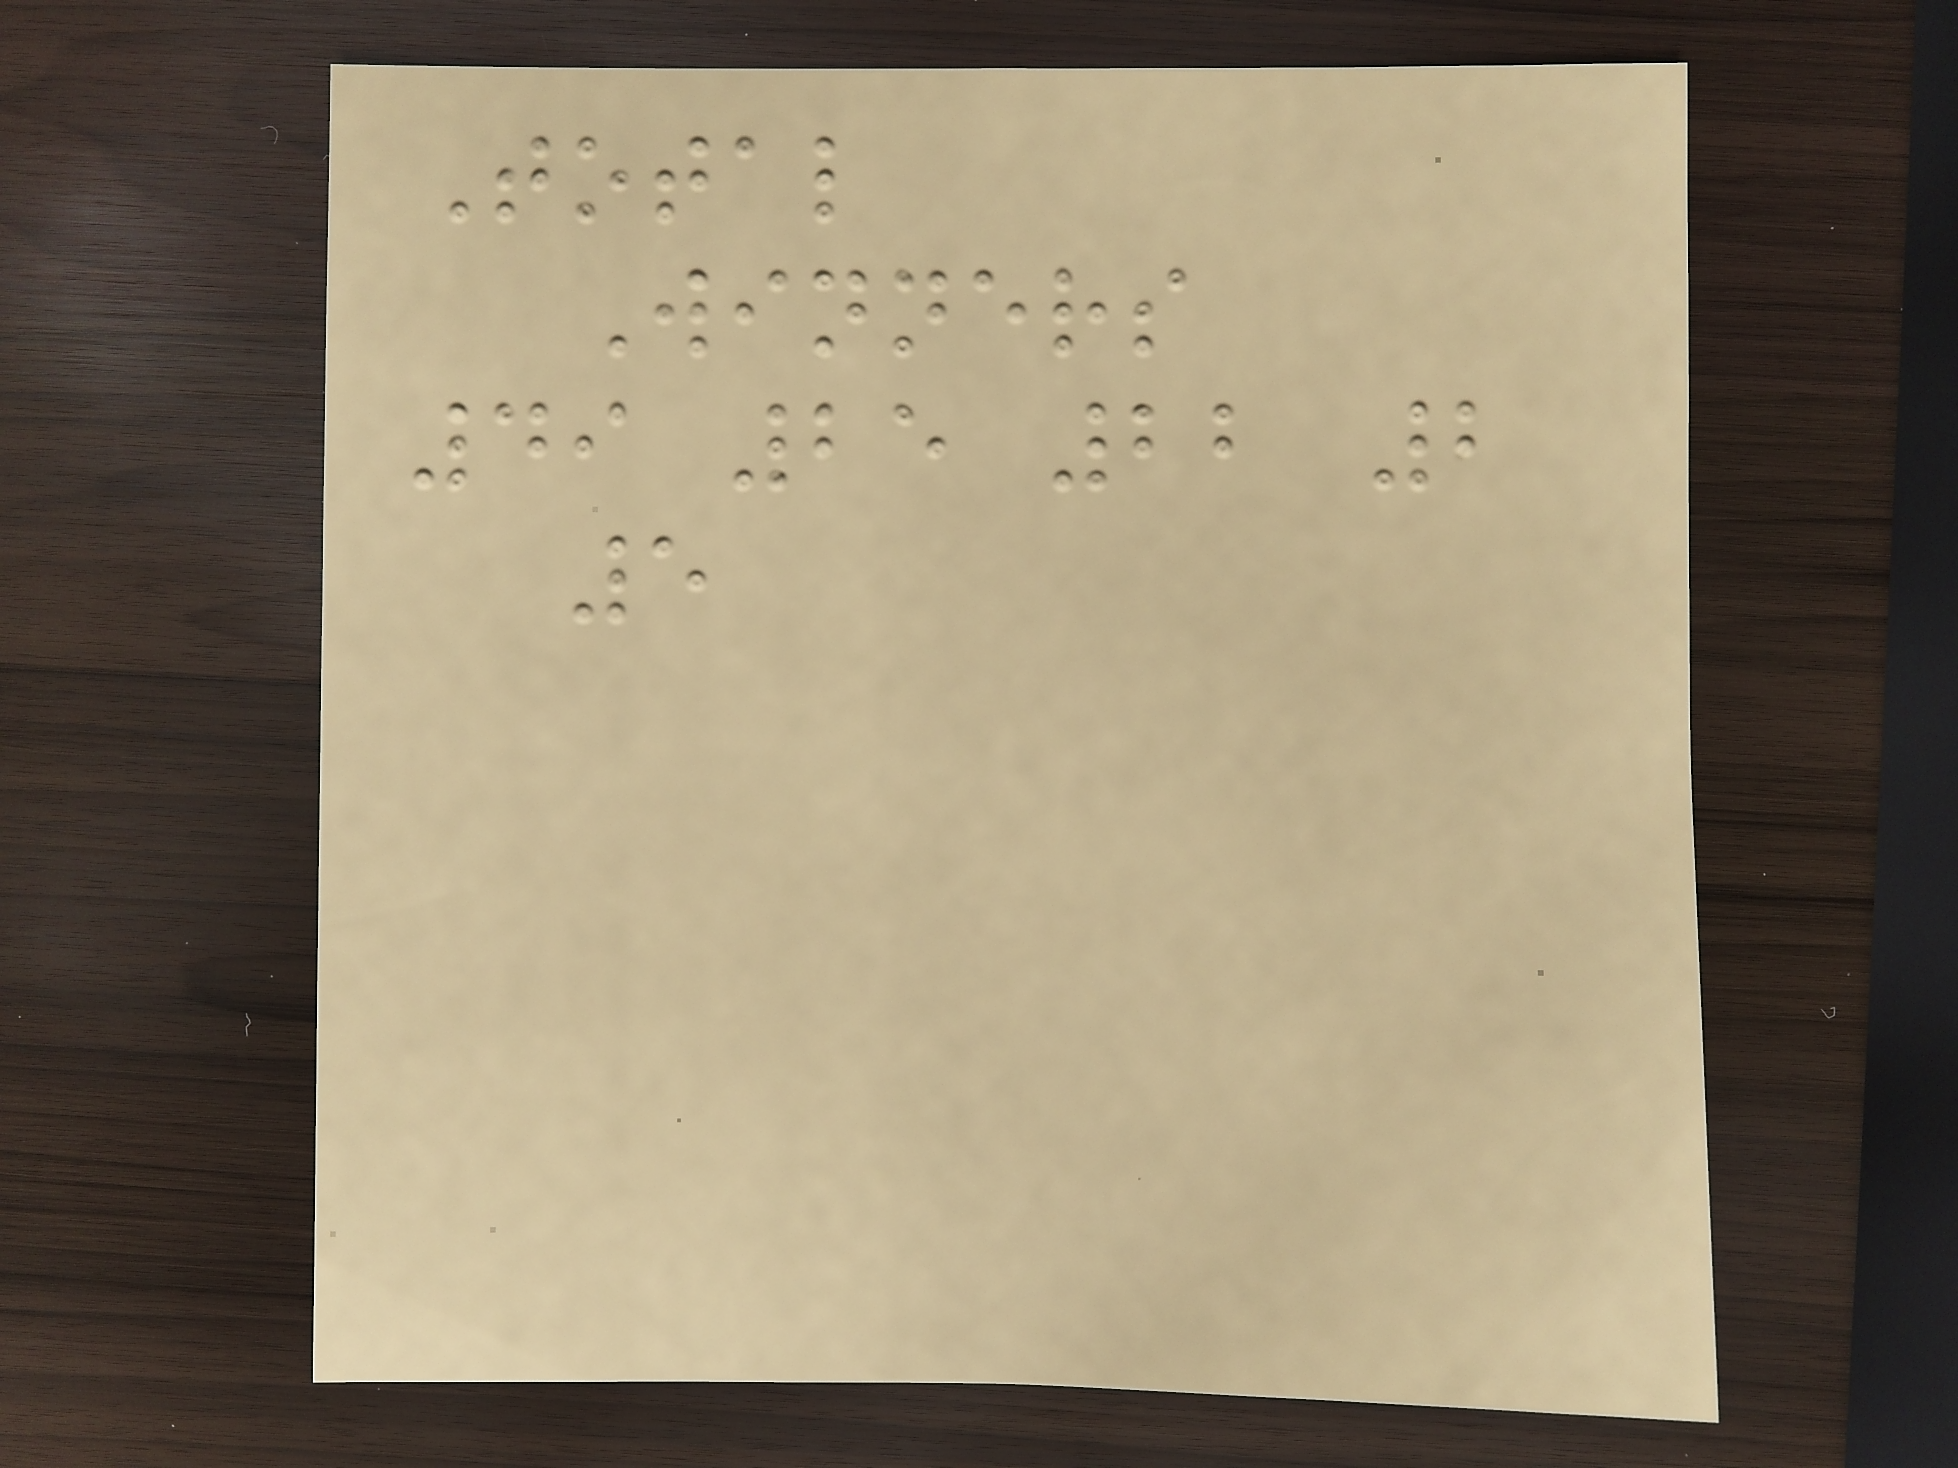Total
Winners
49 25 22 2
5
